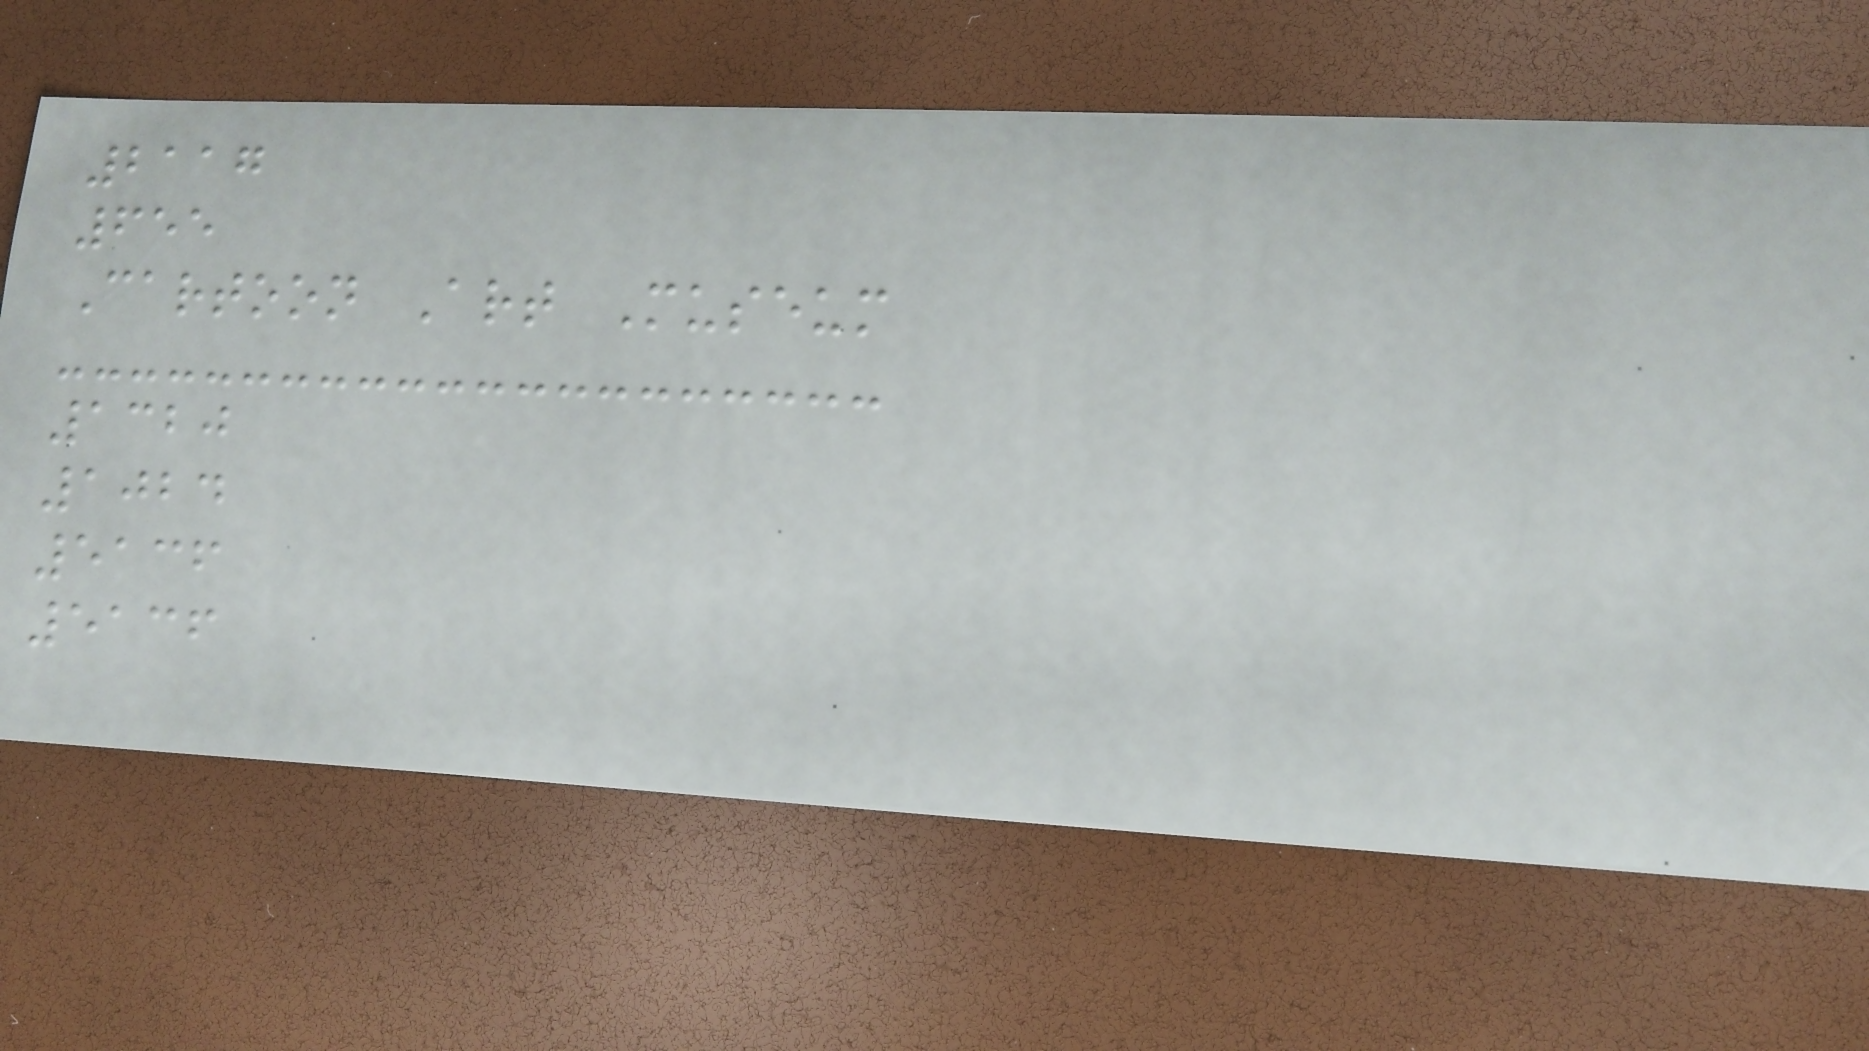2117
655
Cartoon Art Museum
1320
1024
5136
5136
